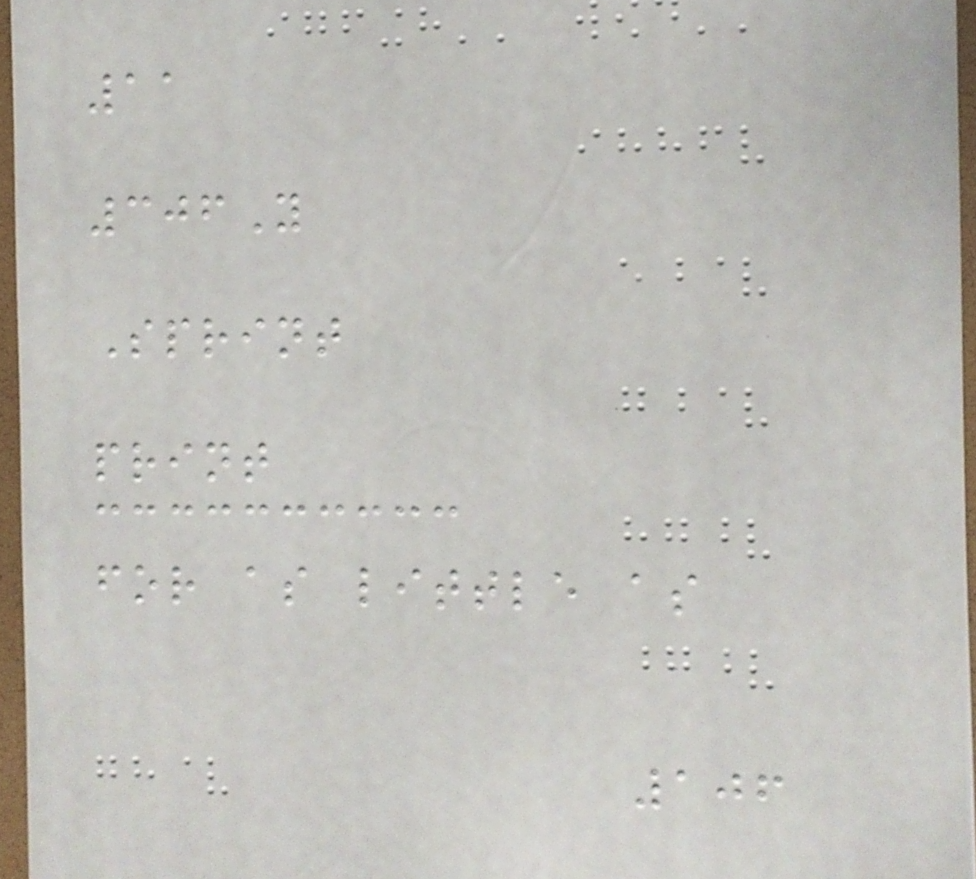11
306Y
Sprint
print
for as little as
106
